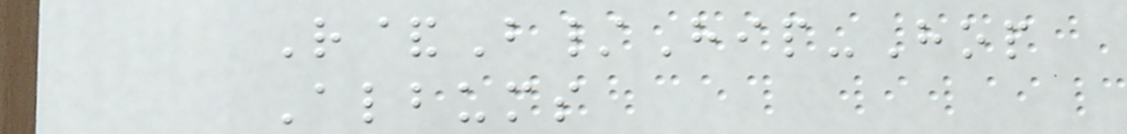R&B/Hip-Hop
Albums
